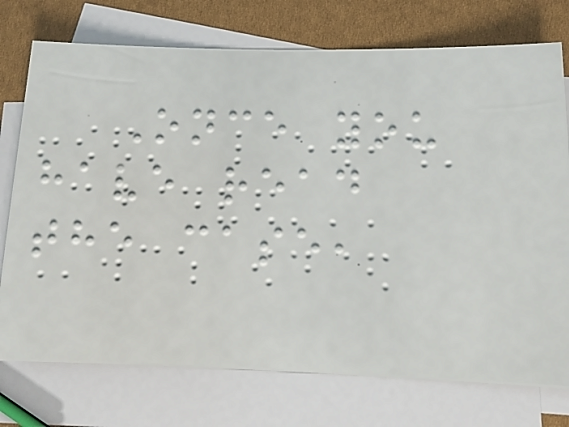Once you
have read
the case,
